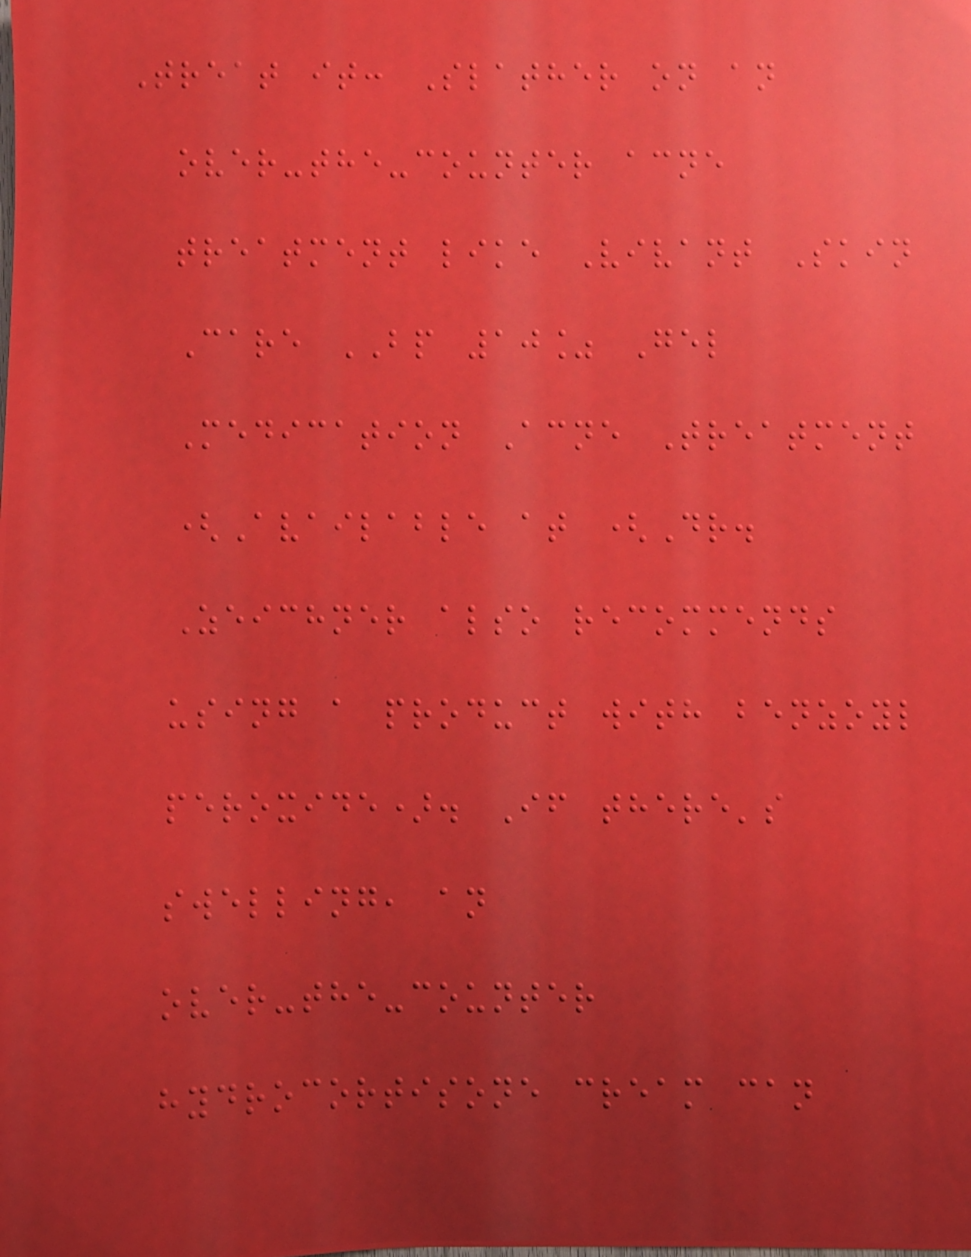Treat it: Slather on an
over-the-counter acne
treatment like Vivant Skin
Care BP 10% Gel
Medication Acne Treatment
(Available at (Dr.
Zeichner also recommends
using a product with benzoyl
peroxide). If there's
swelling, an
over-the-counter
hydrocortisone cream can
